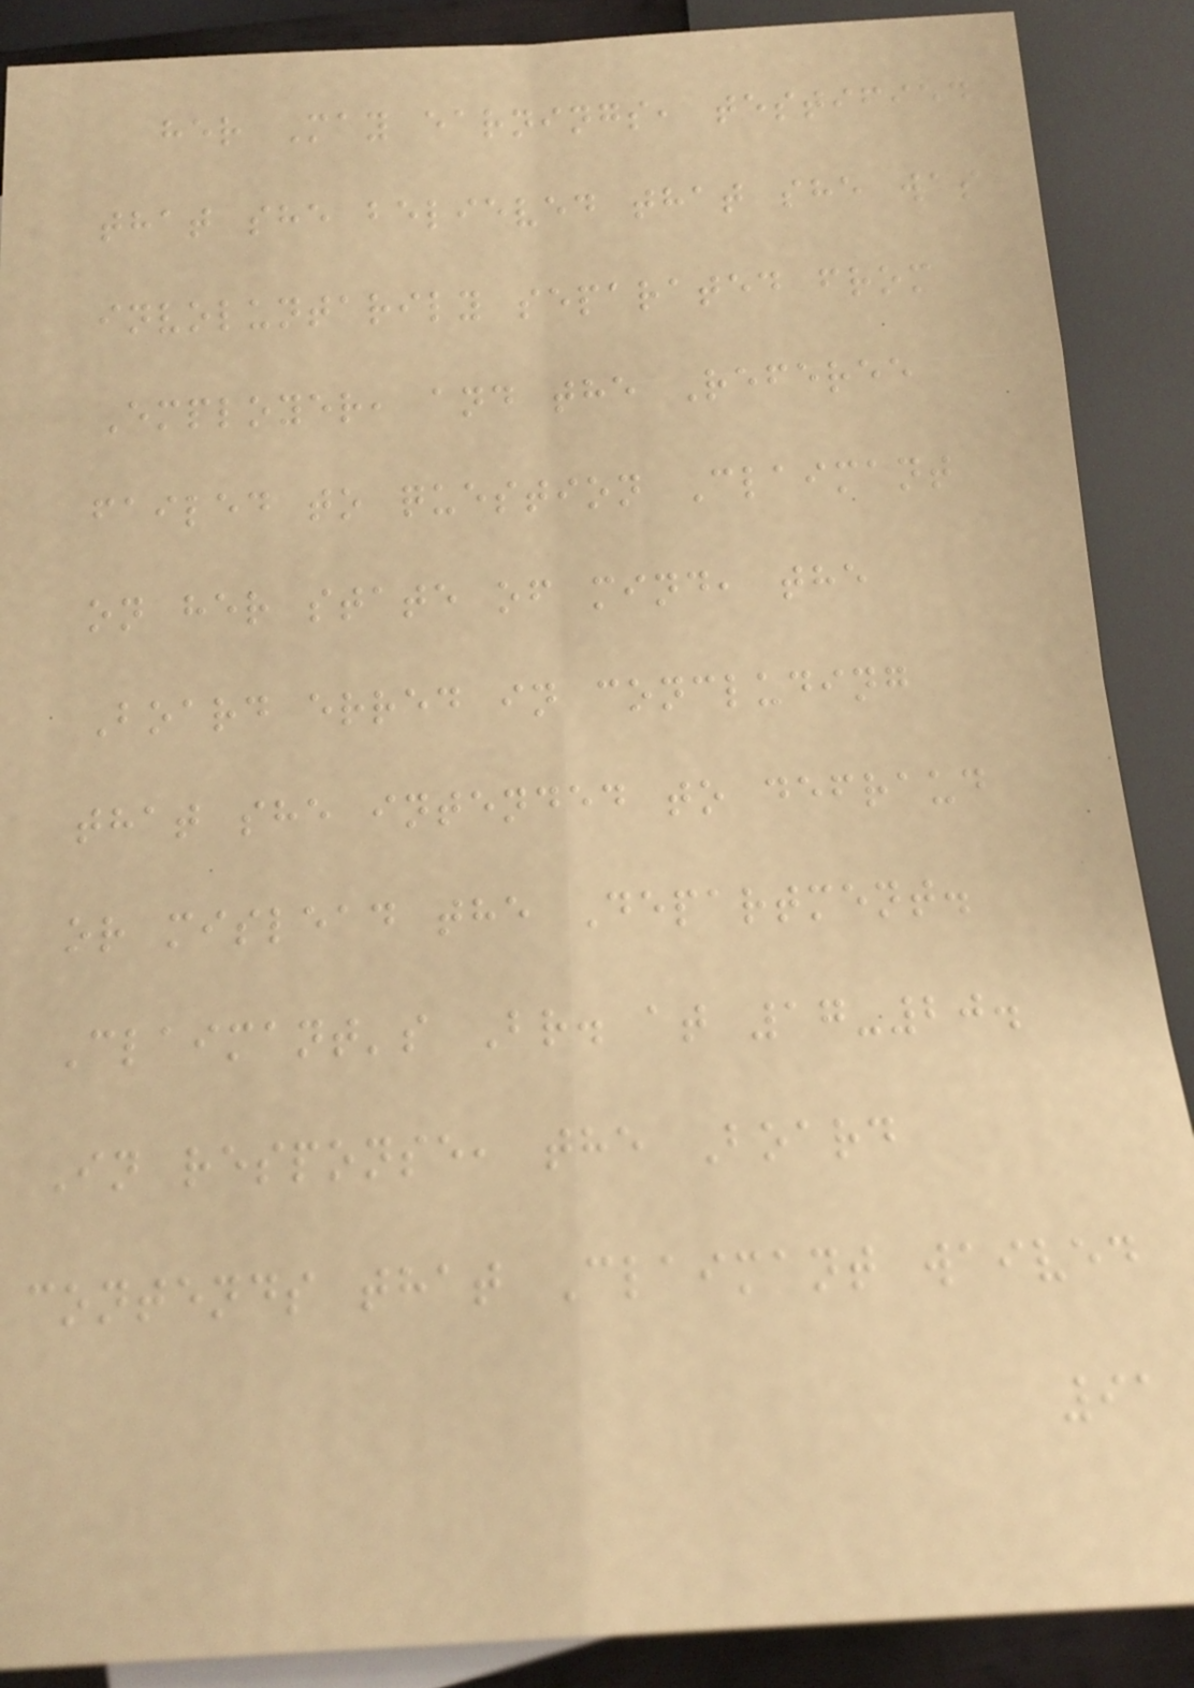her May earnings, testified
that she believed that she was
involuntarily separated from
Employer, and the Referee
failed to question Claimant
on her state of mind, the
Board erred in concluding
that she intended to defraud
or mislead the Department.
Claimant's Br. at 17-20.
In response, the Board
contends that Claimant waived
91
